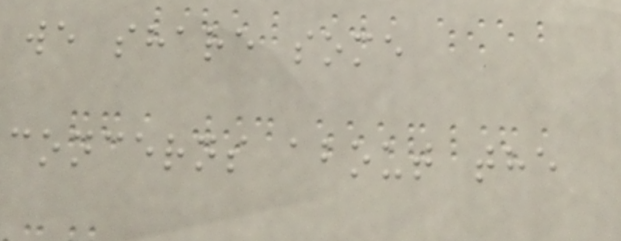we share some
concerns about the
